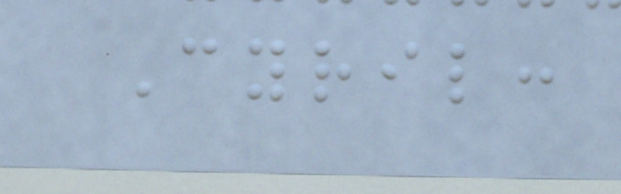Cyril:
